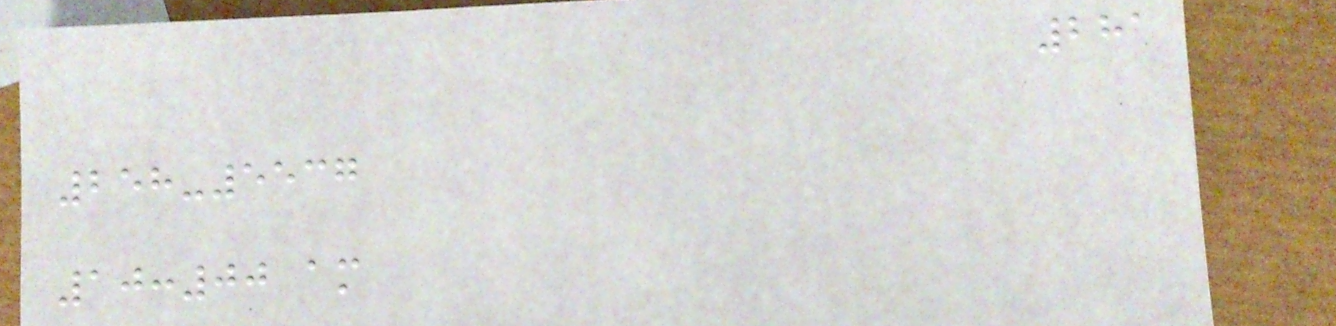281
258-5537
10:00 am
